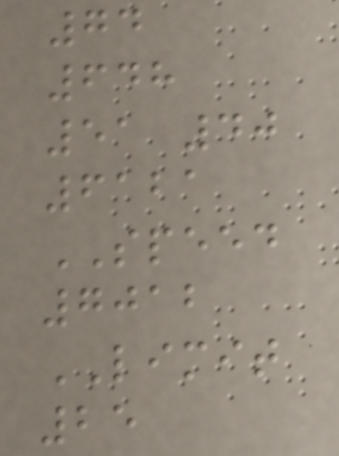74
648
51 40
6121
SPEED
7012
LIMIT
25
